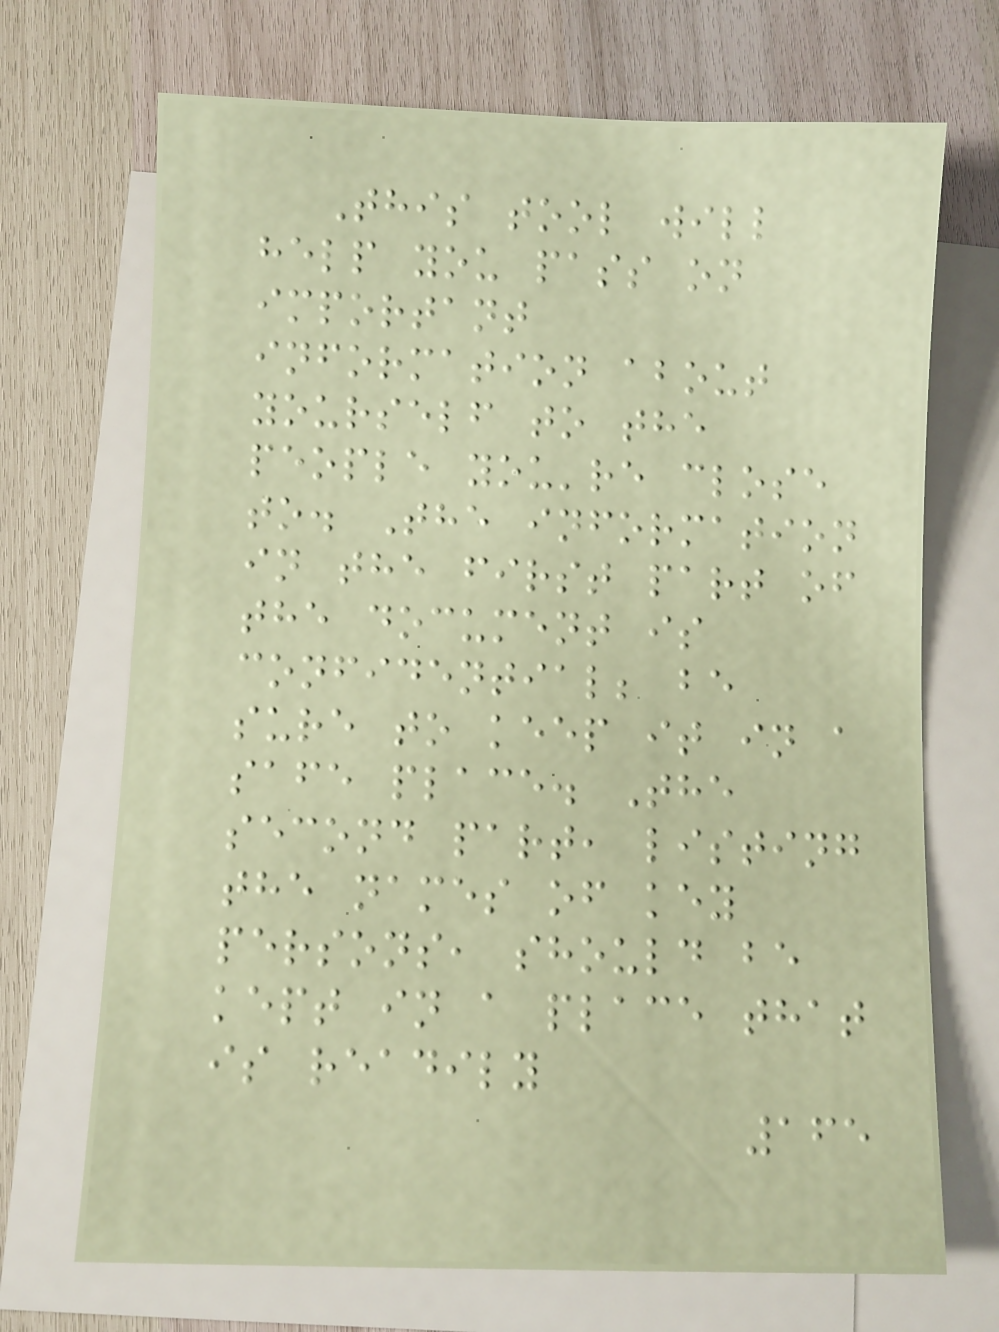This tool will
help you pass on
important
information about
yourself to the
people you're close
to. The information
in the first part of
the document is
confidential; be
sure to keep it in a
safe place. The
second part, listing
the names of key
persons, should be
kept in a place that
is readily
165
